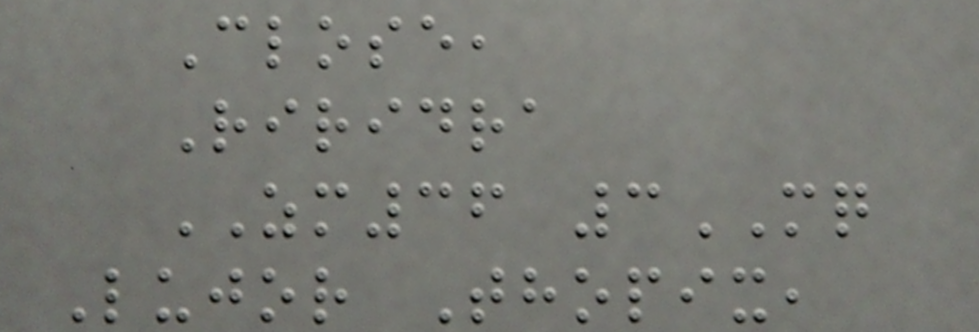Close,
Riridra
ZM36 3MQ
Lujor Thopix,
